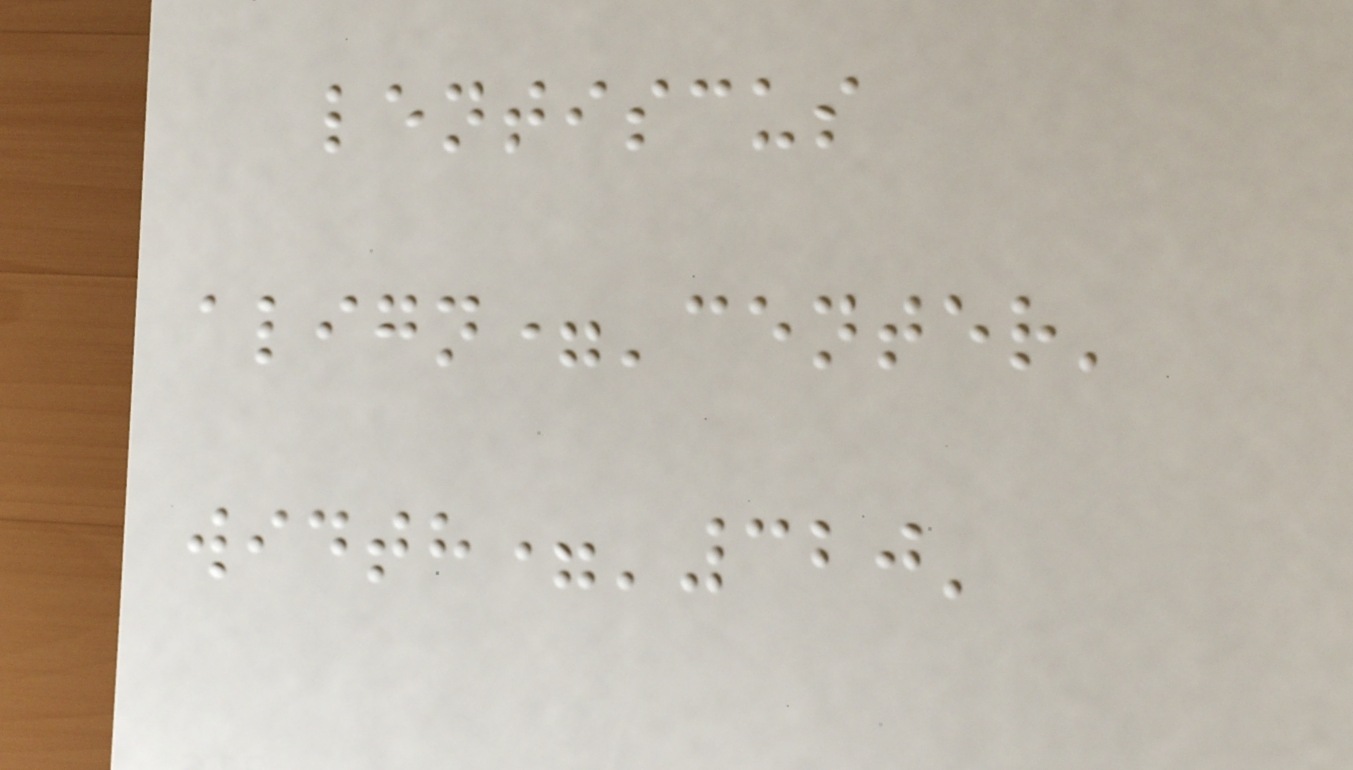lentiscus
align='center'
width='320'
